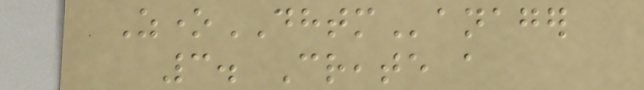ZoneDHTManager
3. Create a
